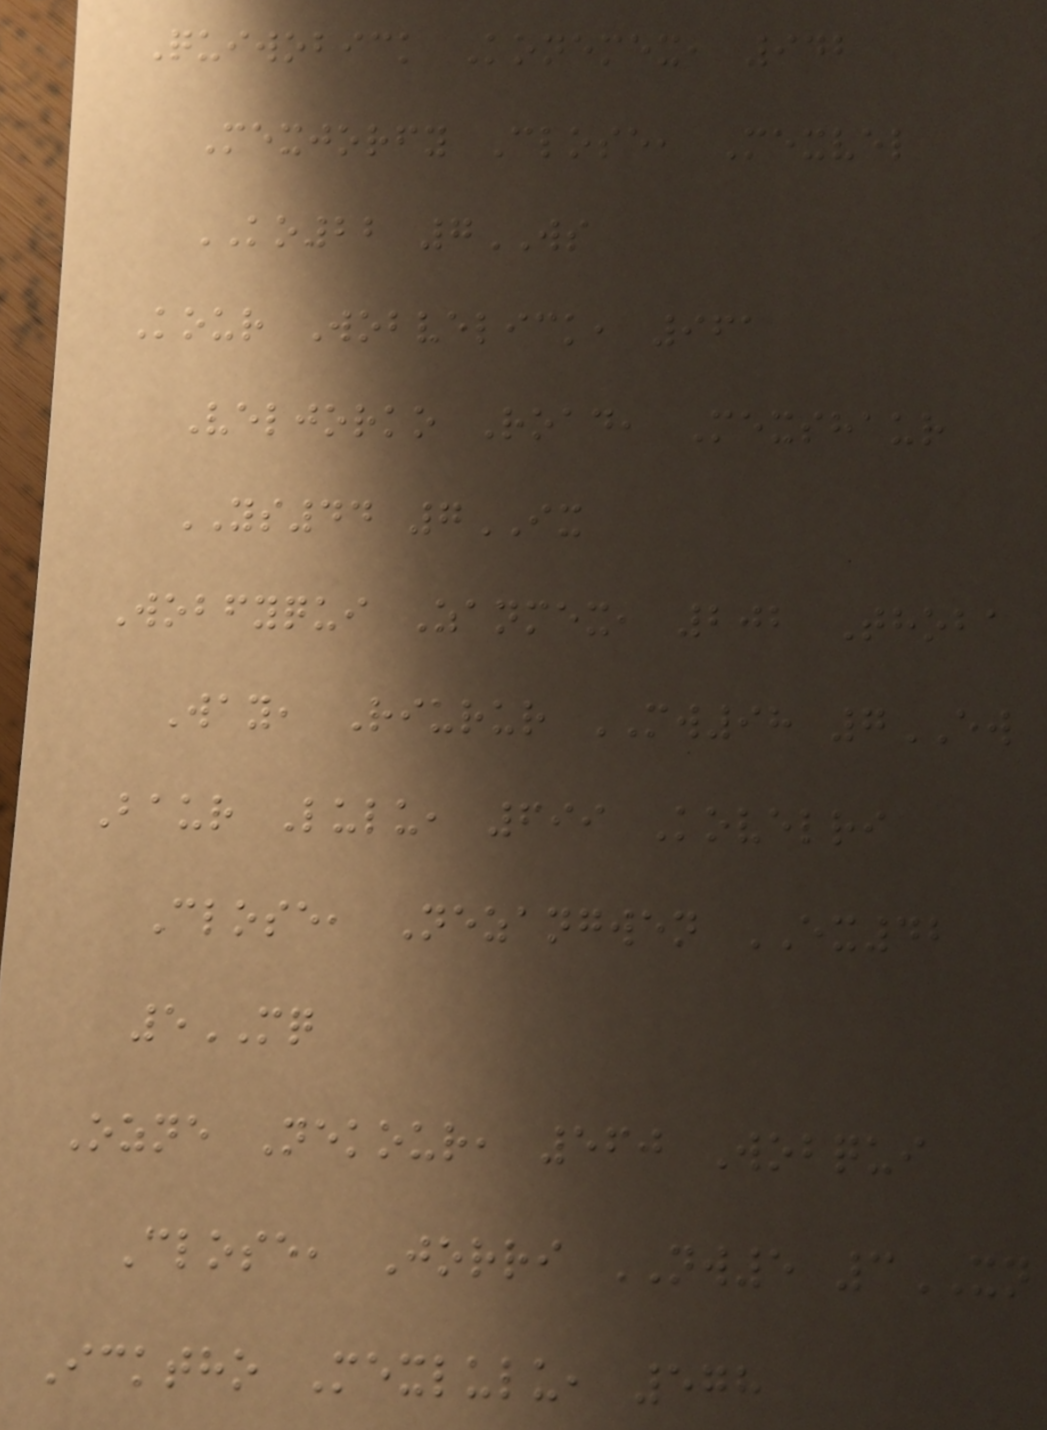Quiwobick Konemex, 942
Mexjorfy Close, Mexvel
KO22 7WS
Kour Wobvelick, 961
Veljorko Road, Mexshaur
YS44 7IX
Wobfyqui Zanmex, 202 Thoba
Way, Riurur MW98 7EW
Baur Lulu, 699 Kovelri
Close, Nezangwen EX42
5MQ
Ozne Nekour, 560 Wobqui
Close, Jorri NW5 3XN
Icktho Mexlulu, 578
